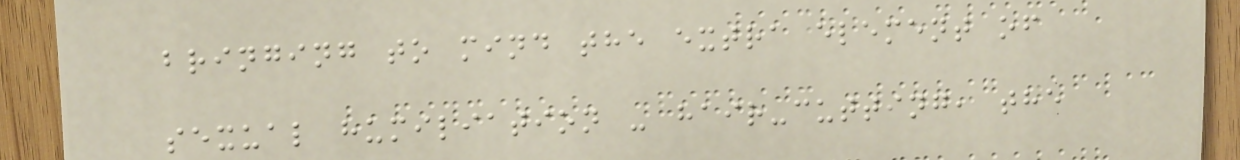bringing to mind the extra element of
sexual humiliation - hair-cutting, the
